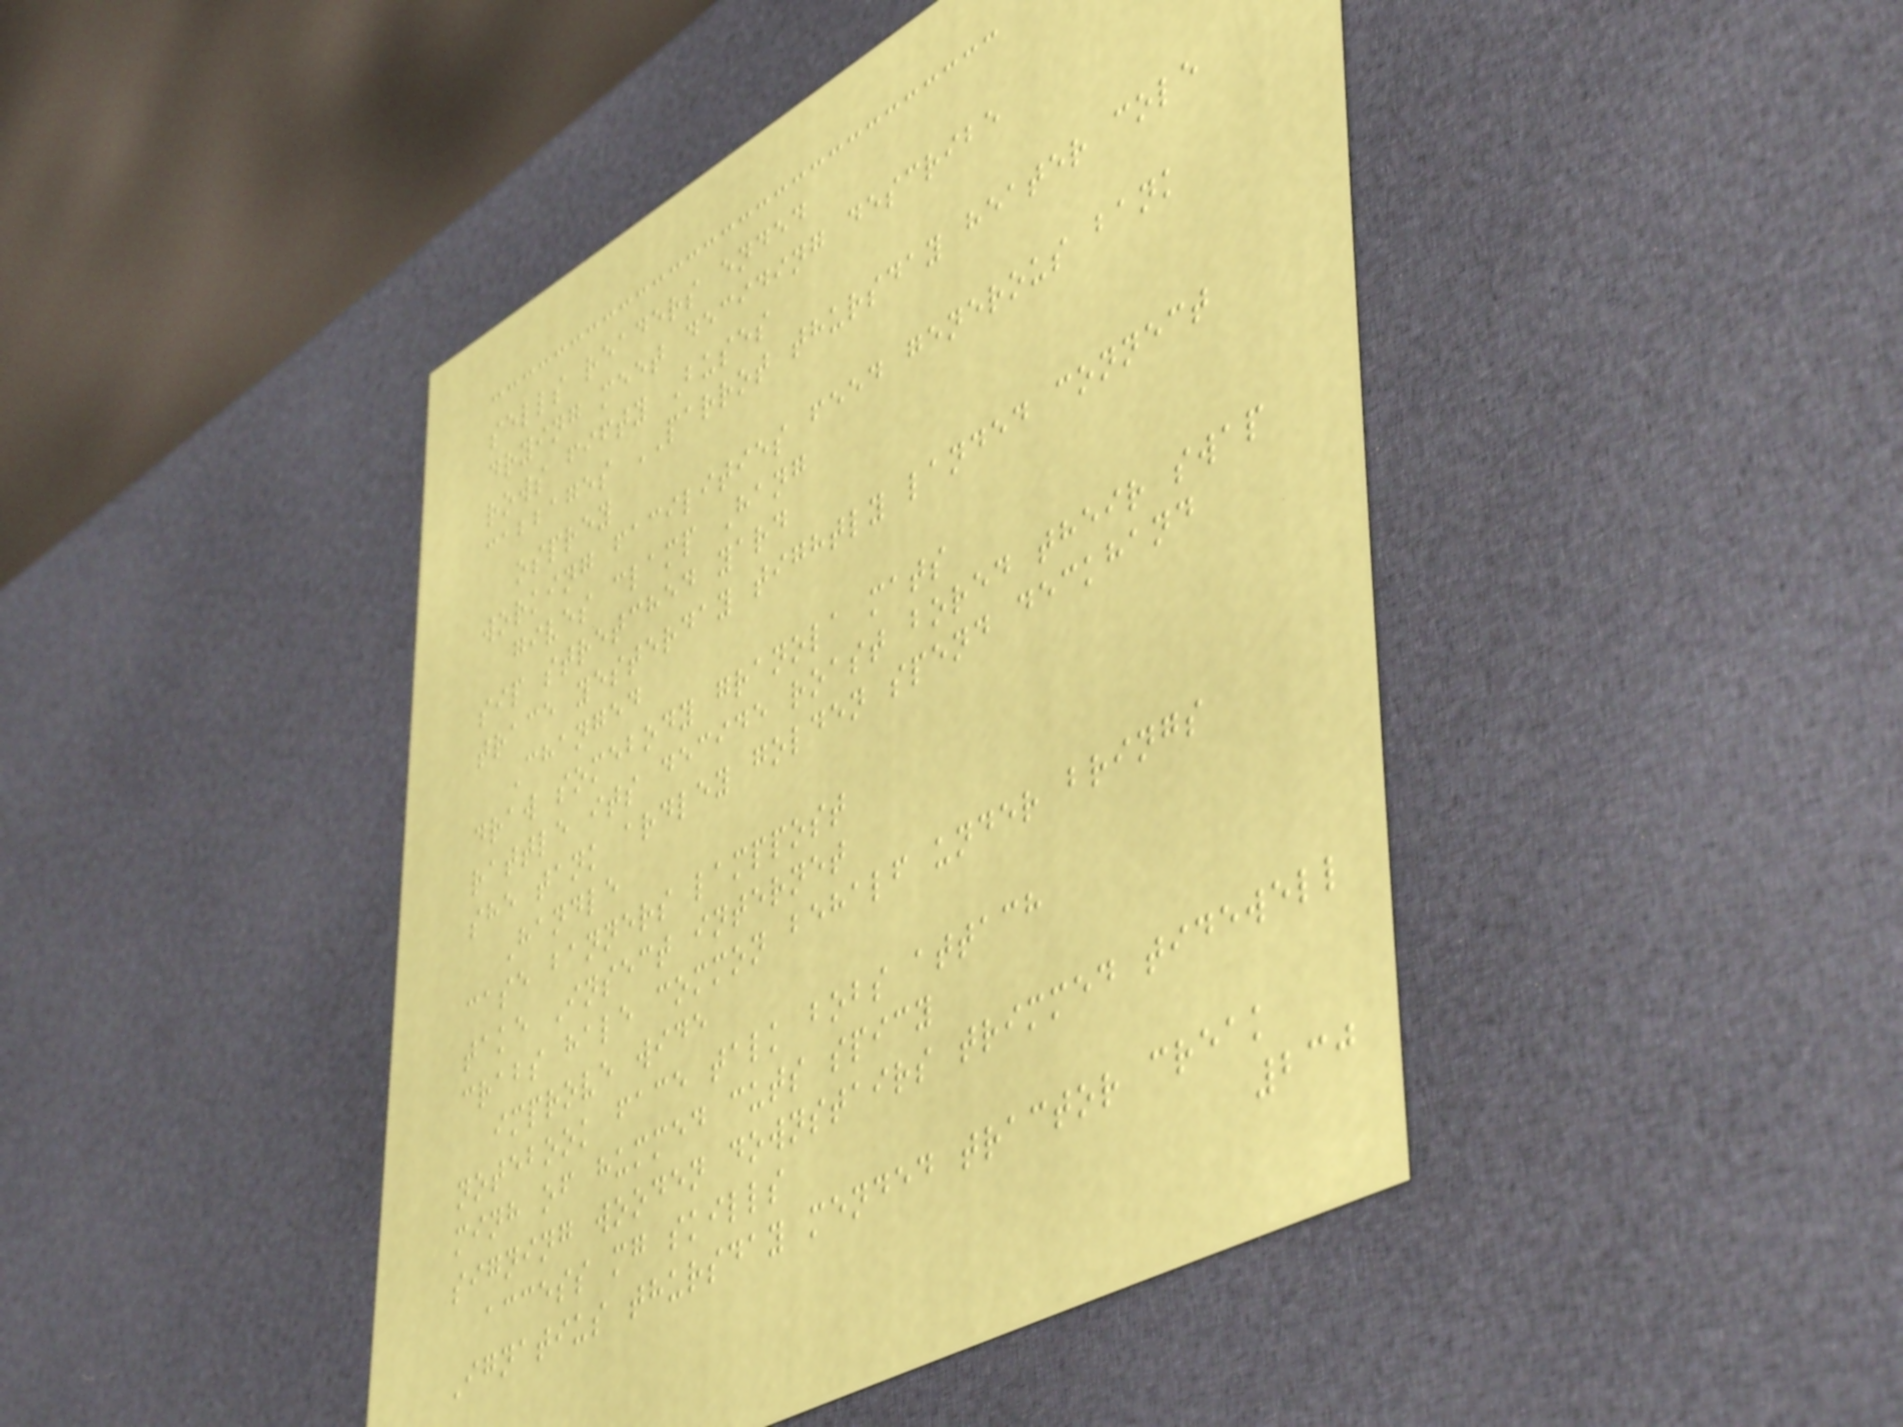sells readers ended
drying meet deciding describe
rows fifty Buses
cabbages PARROT thursday heater cole
osprey
working facilities feed generous bank
gives clamp Hang
sip stretched yard
trace yesterday tightly landed connect
Changed
draw somebody granola mats
rattle its decide roast bored their swap
she tank ardley golden spend deckhand
Handle
case banners lamppost
take Insect internet
crabs hale common behalf under brings
improve wide
notebook face talk bobs attach
minh of hummed cuts spicy
signing wooden downstairs trimmed tidewell
access mg skills
Ignatius thursday mended tractor creak
230
